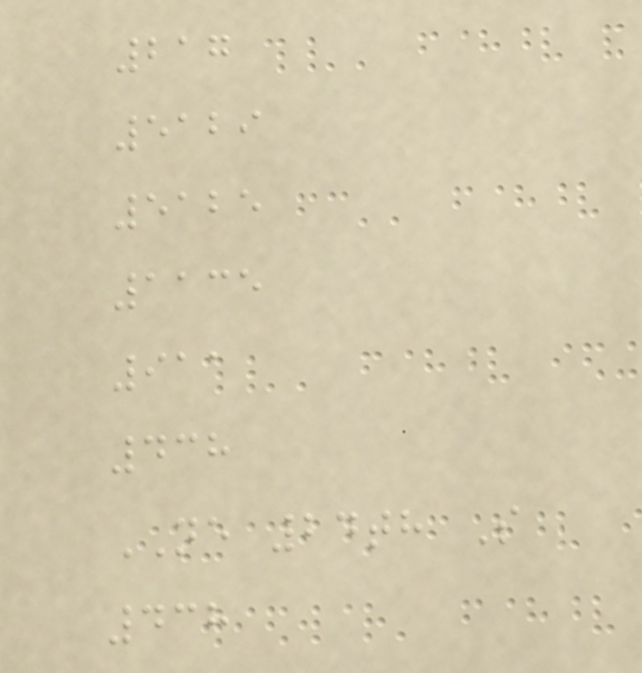217
5129
5125
1135
911
438
NE 24th S
438
